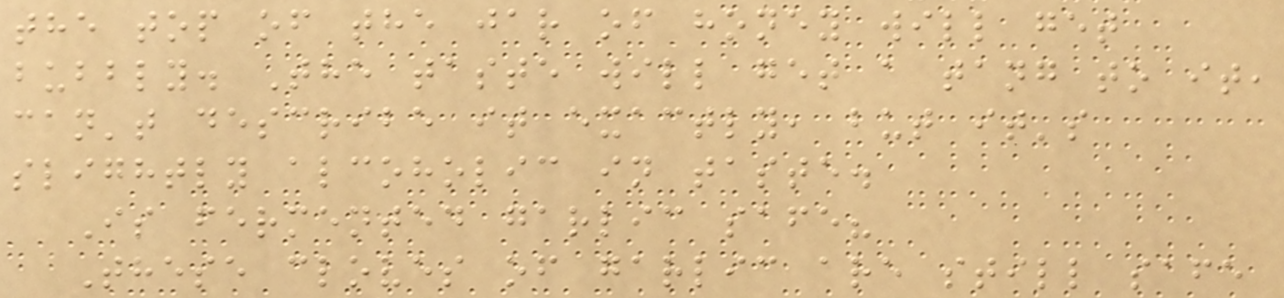the top of the jar of honey will get
bubbly. The taste will get a tang to it,
can't describe it exactly, but it's
slightly alcoholic in taste.
Is fermented garlic safe?
These cloves of garlic are still safe
